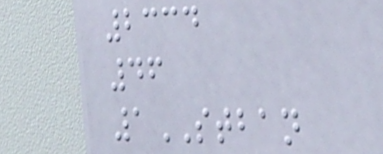2334
46
1STBAN
